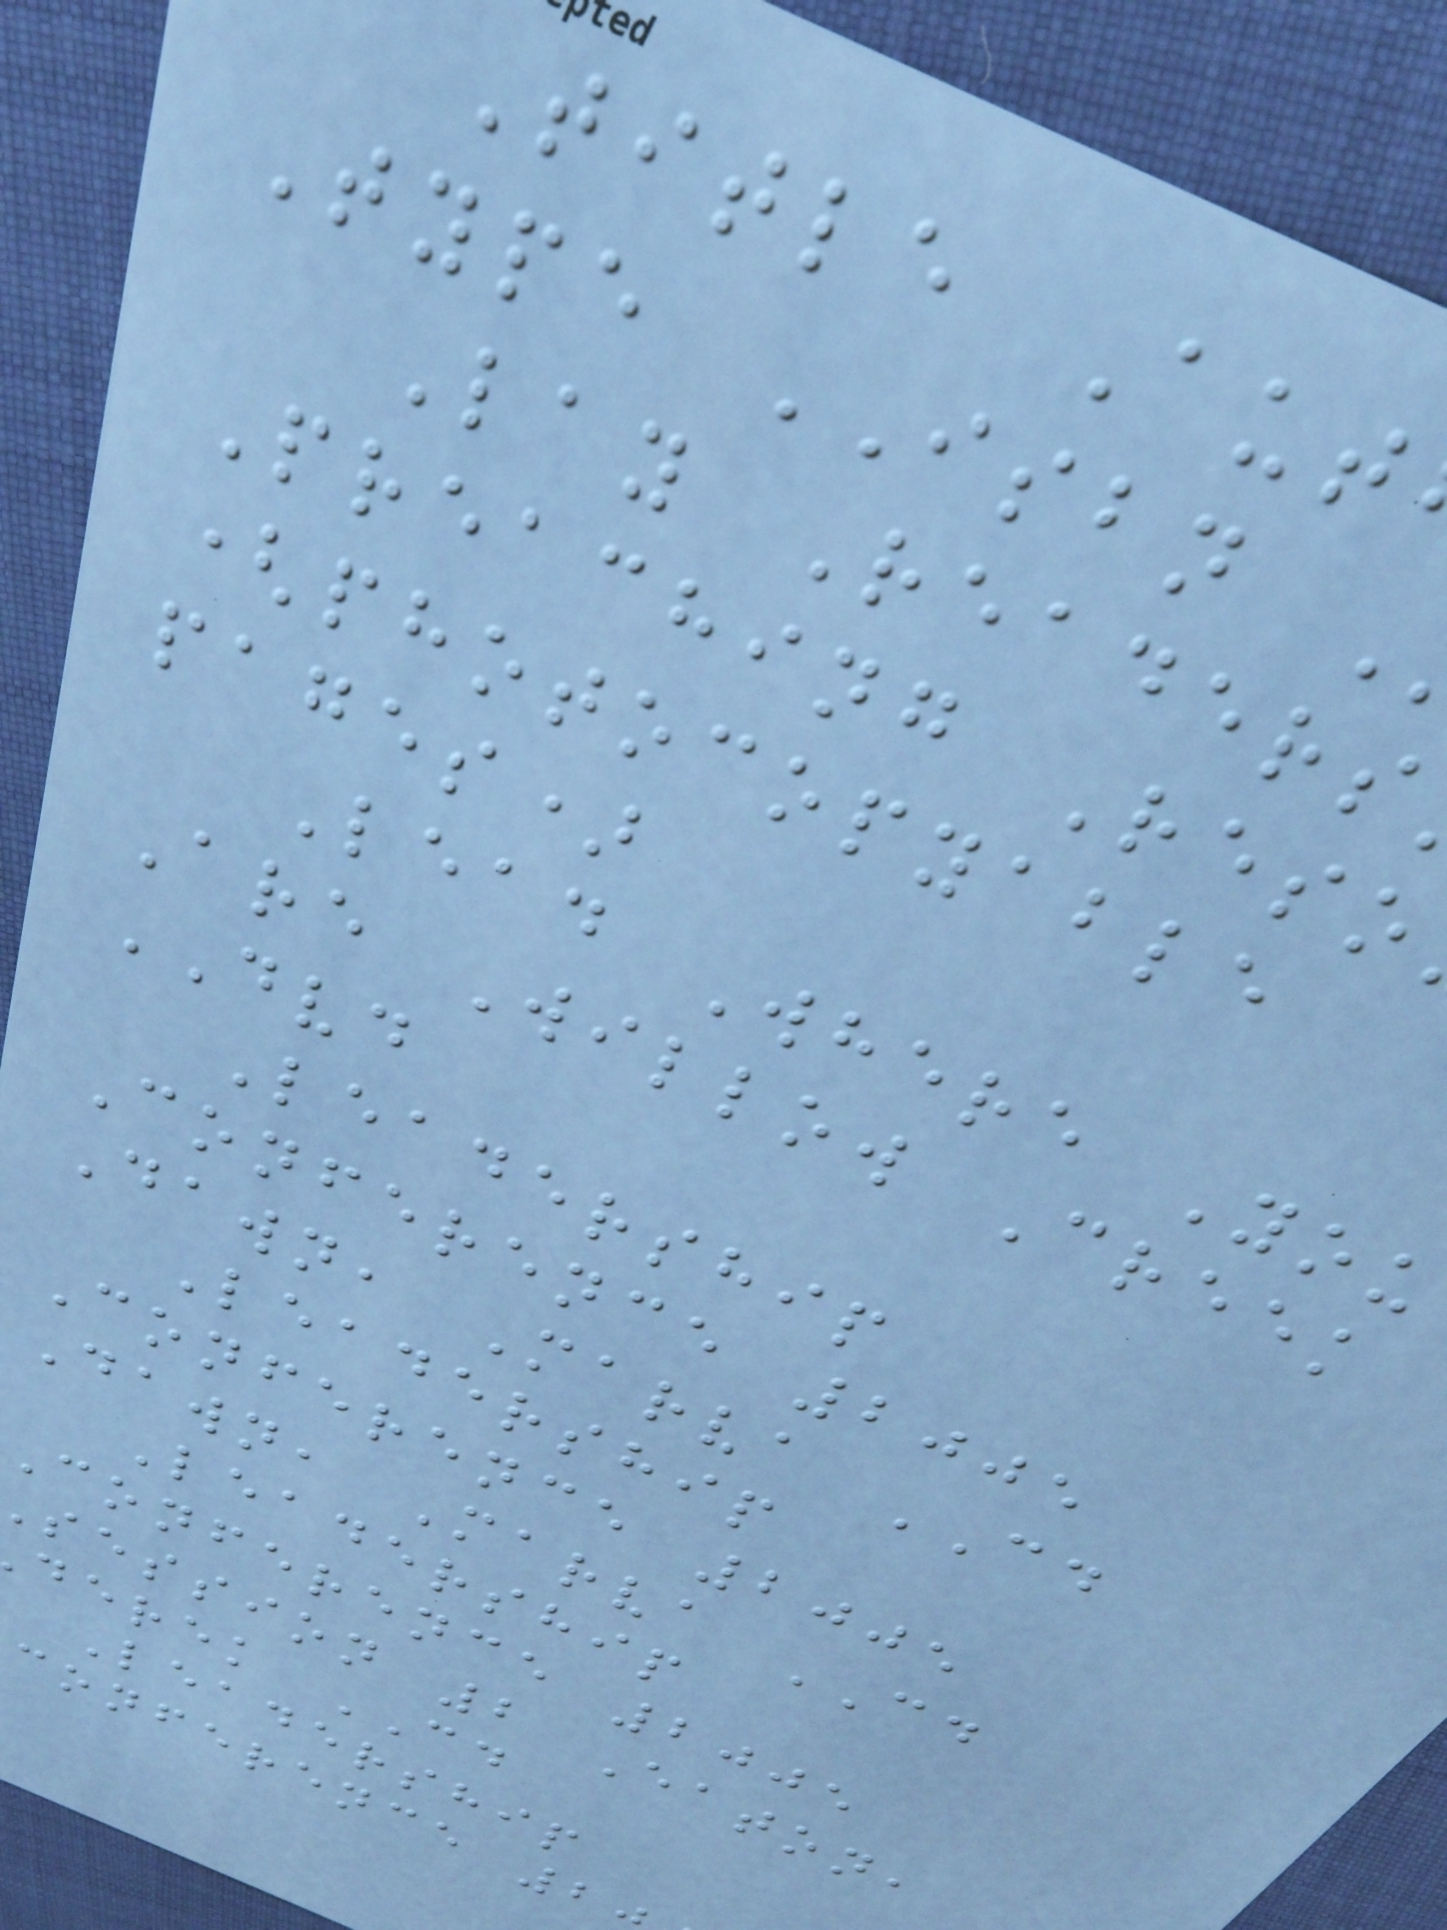Title Aut
Type ISBN
Lay Readers
Preaching Reso
(photocopyable
pages)
Lead Where You
Are Willow Creek
DVD
Leadership
Conference 2005
Dawn, Marva CD
Leadership
Conference 2005
Dawn, Marva CD
Leadership
Conference 2005
session 2 Eaton,
derek CD
Leadership
conference 2
